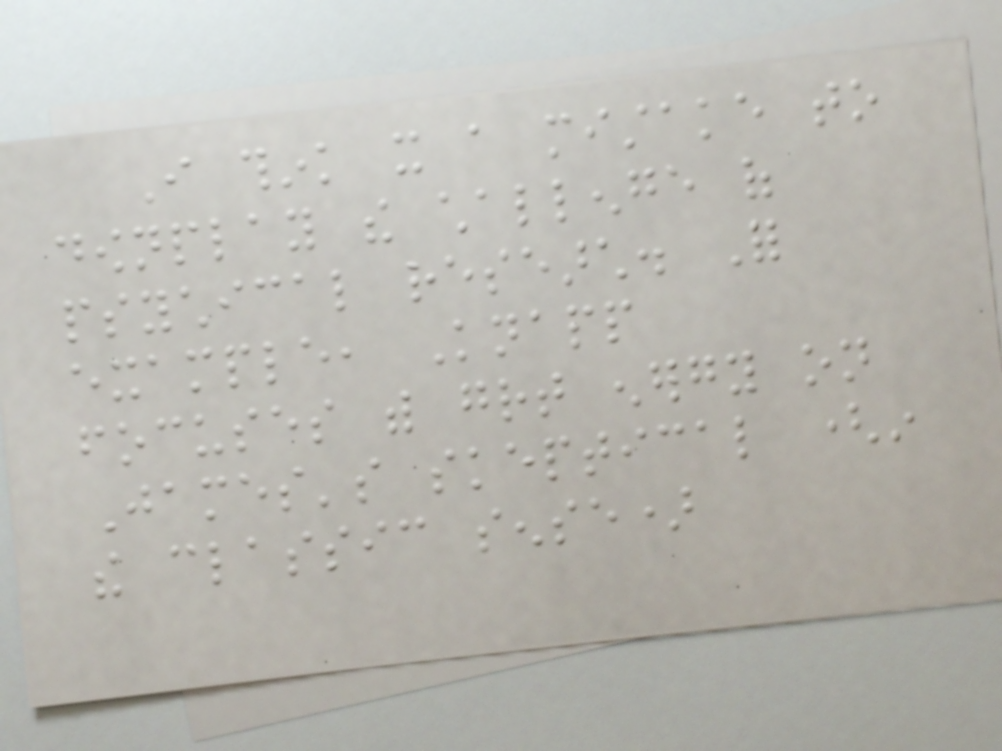I think it a mistake to
downplay the challenge of
psychical research. For
example, Knapp
focuses with great energy on
James's skeptical (in
the classic sense)
